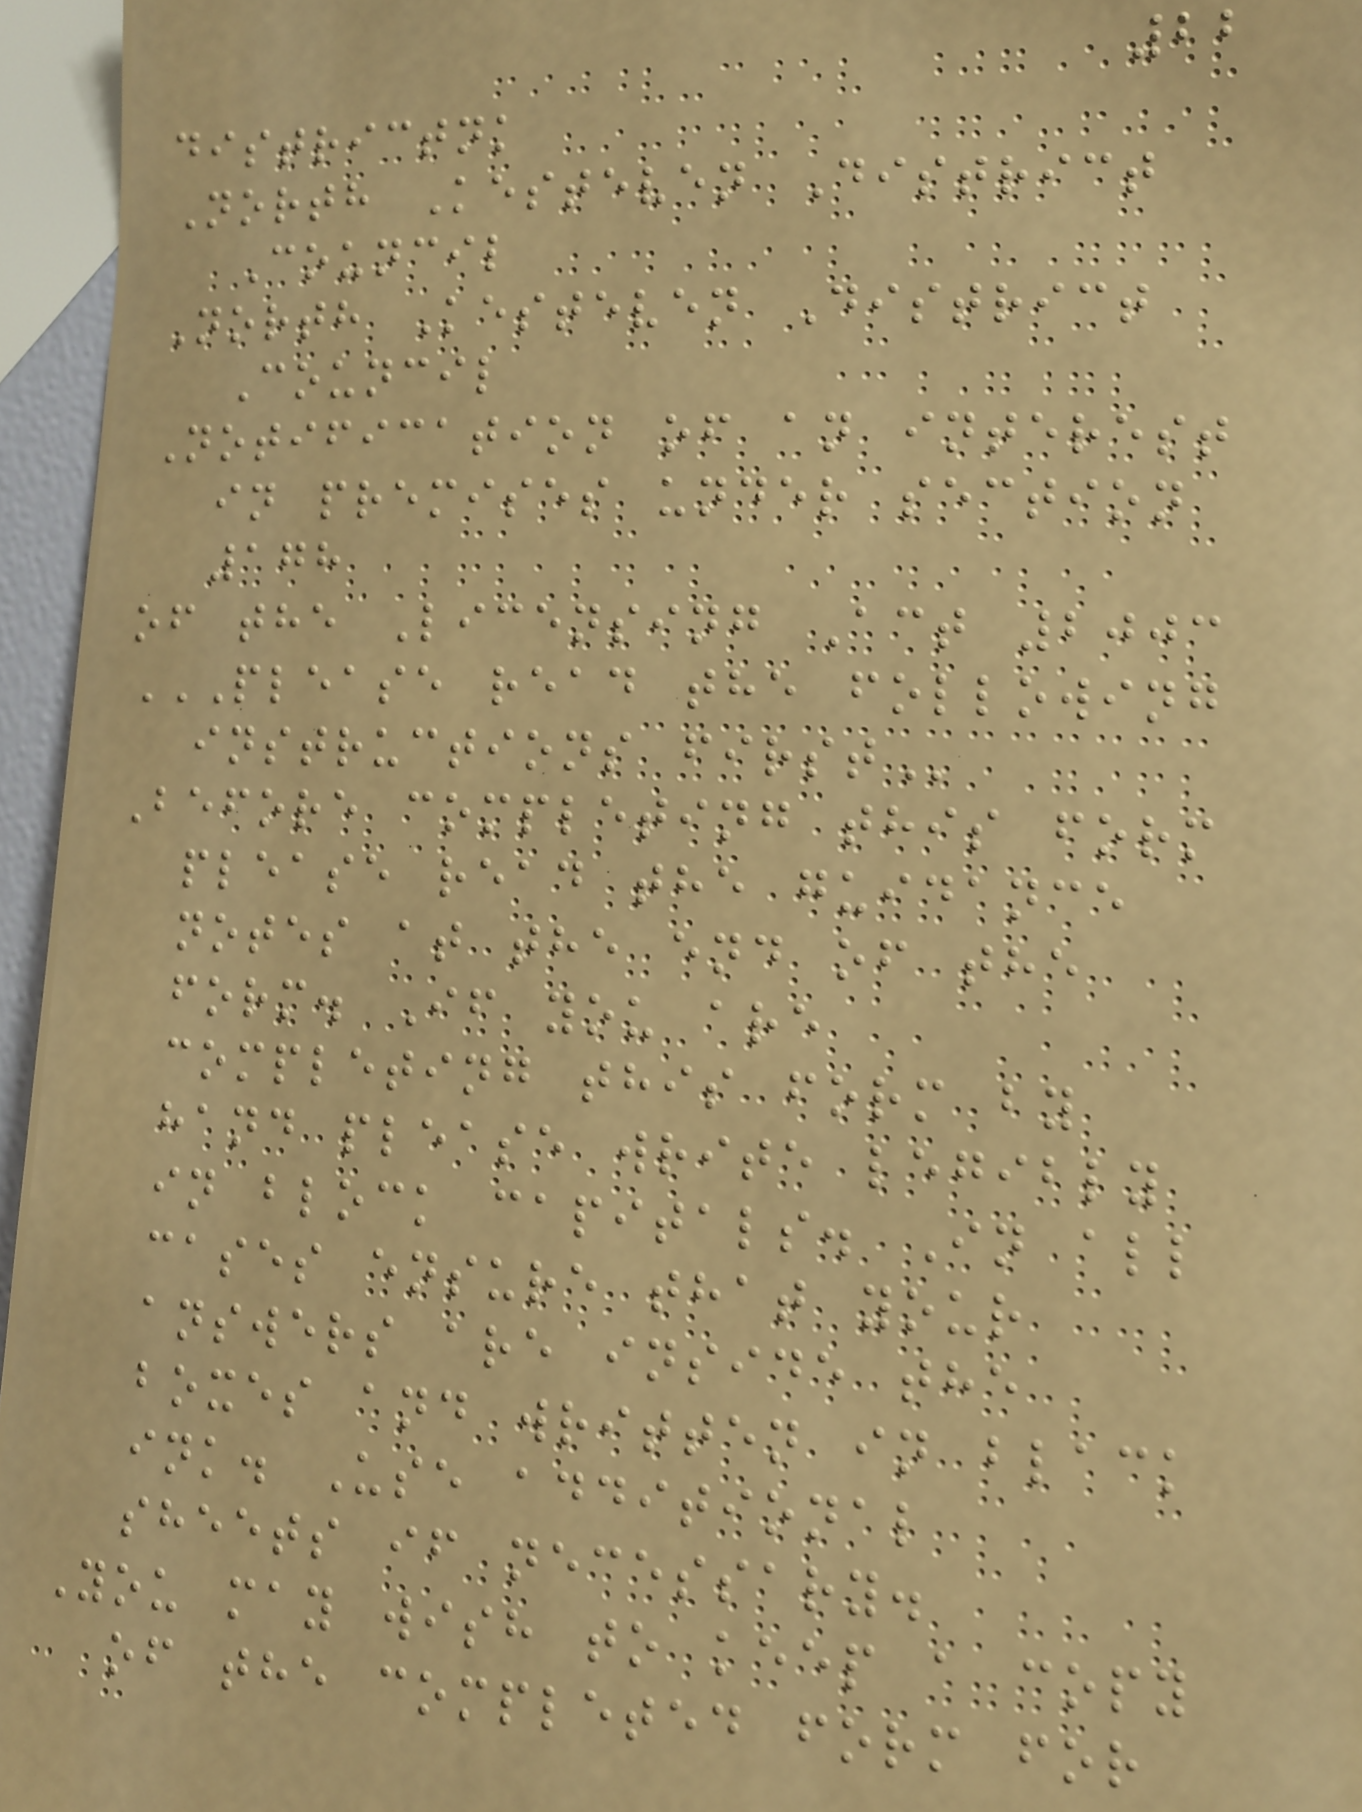22
districtnk
North Kesteven District
Council
North Kesteven District
Council
Notification of an interest
in premises under section
178
of the Licensing Act 2003
PLEASE READ THE FOLLOWING
INSTRUCTIONS FIRST
Before completing this form
please read the guidance
notes at the end of the
form. If you are
completing this form by
hand please write legibly
in block capitals. In all
cases ensure that your
answers are inside the
boxes and written in black
ink. Use additional
sheets if necessary.
You may wish to keep a copy
of the completed form for
